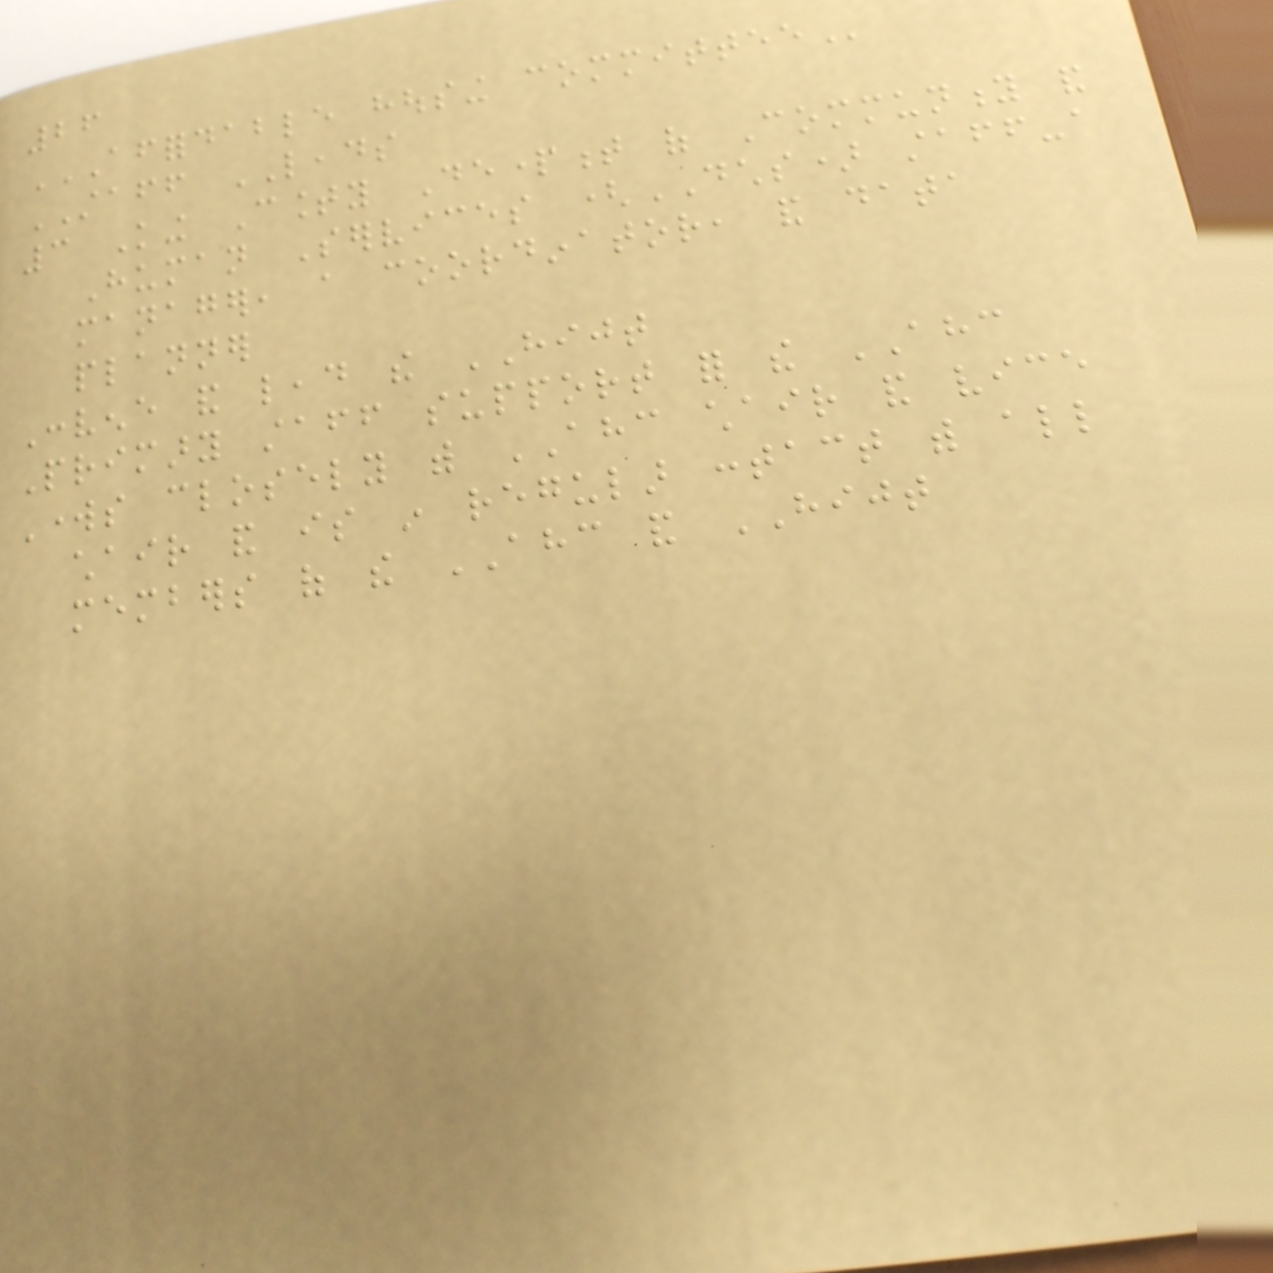26
AFFORDABLE HOUSING COMMITTEE
STAFF LEADS
3 King County Department of Community and
Human Services (DCHS) staff-a
manager, a coordinator, and data
planner
Convene and lead the HIJT
Primary staff support for the AHC
Works closely with AHC chair and vice
chair and is in regular contact with all
members of the AHC and HIJT
